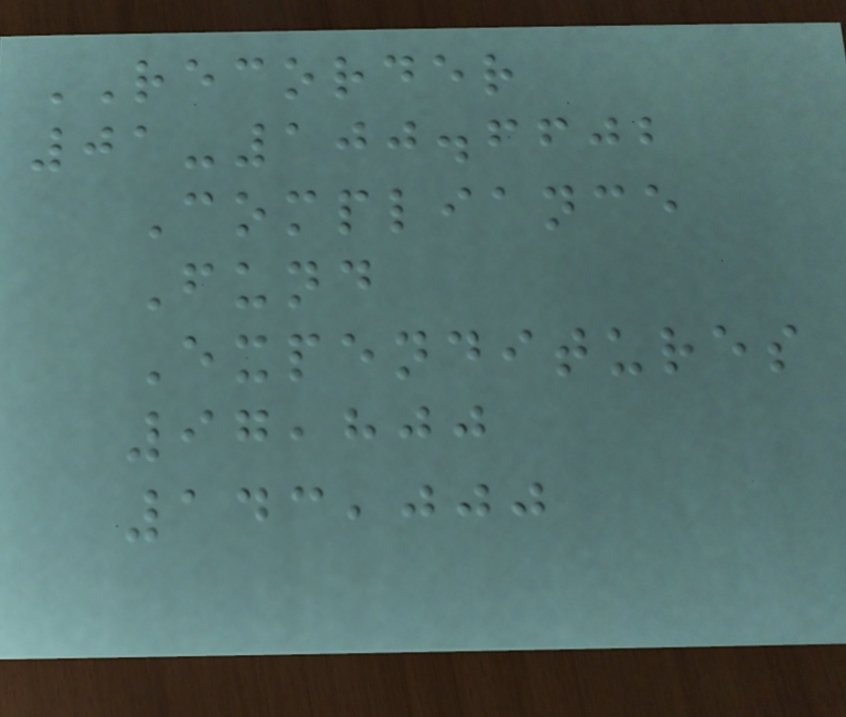RECORDER
01-100.6602
Compliance
Fund
Expenditures
97,800
143,000
